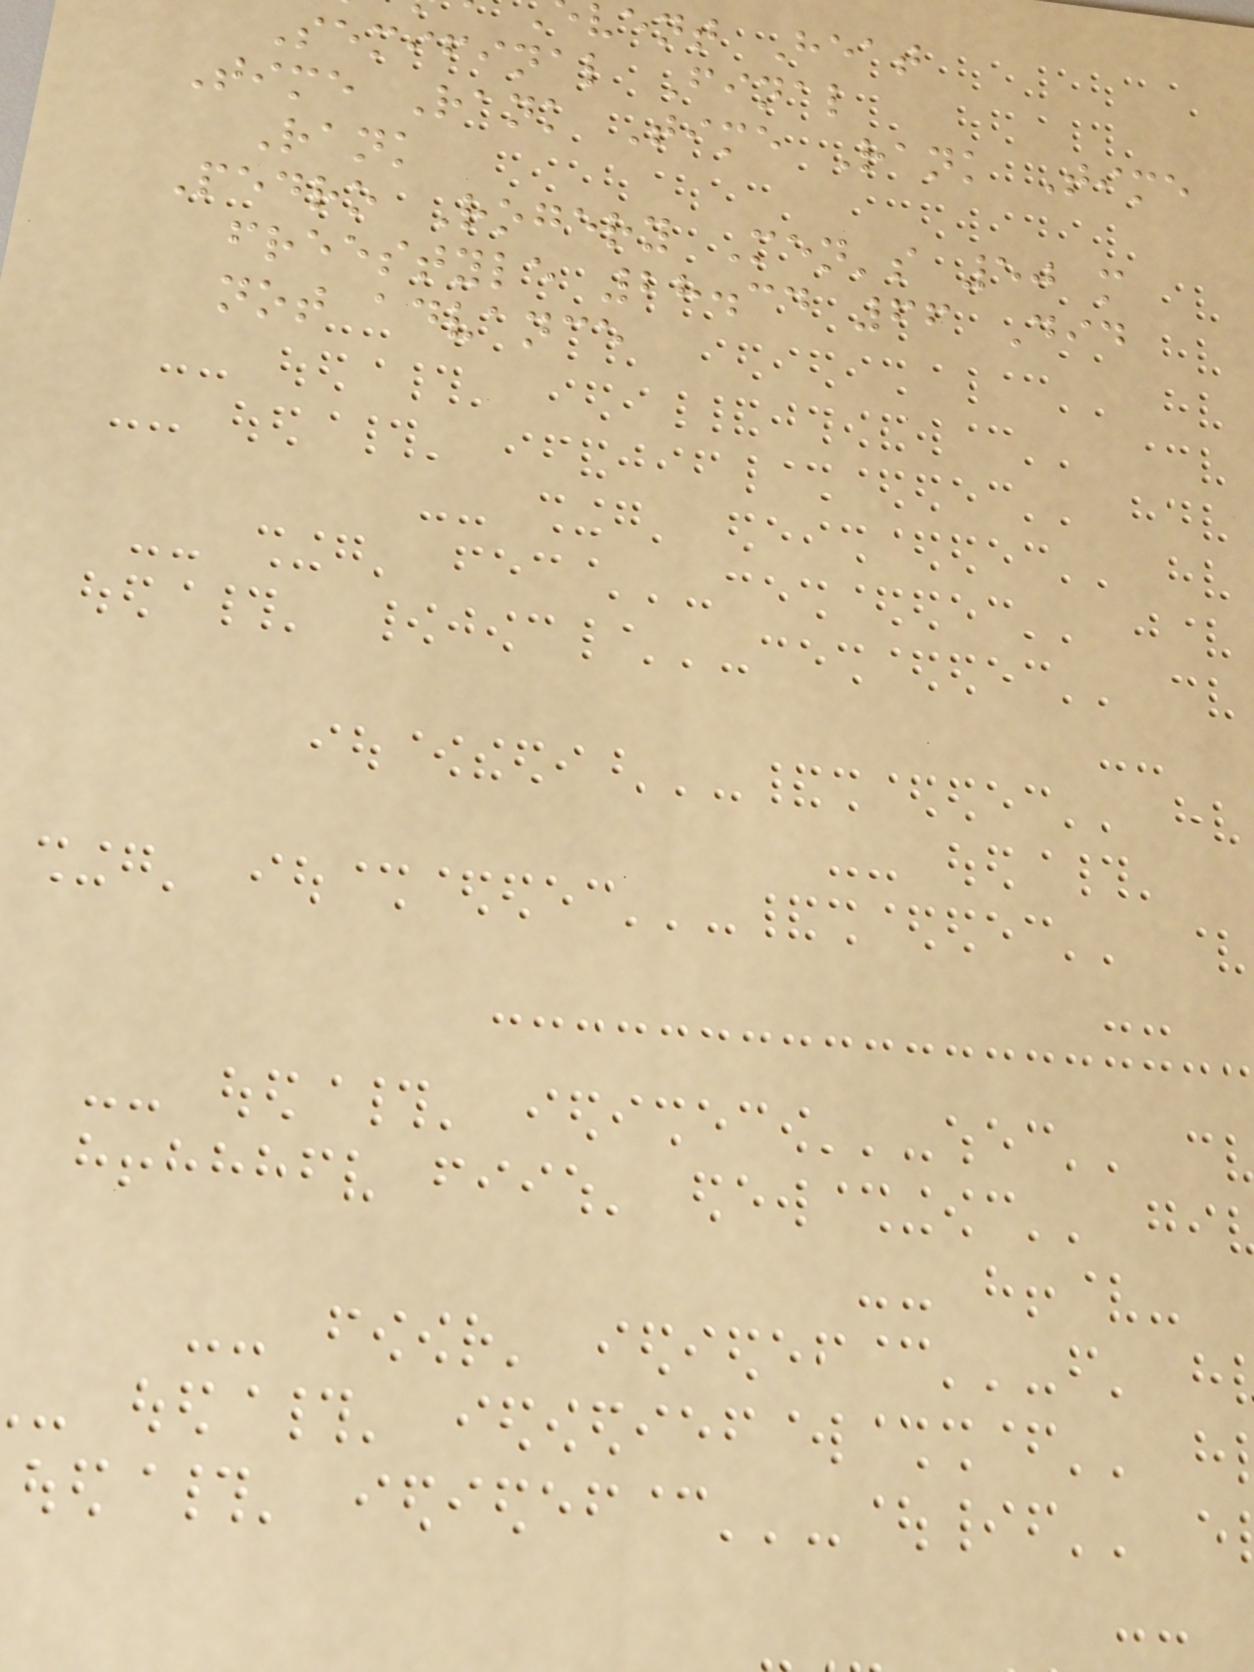vent Heat
Semifinal Final
Time Rank Time Rank Time
Rank
Pedro Rogery Men's 50 m
freestyle 28.34 66 Did
not advance
